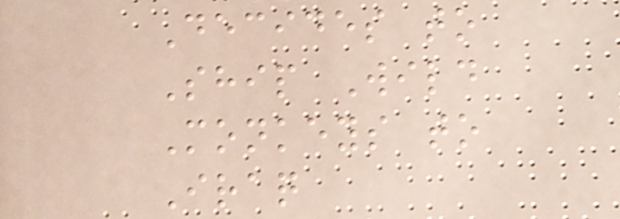Decides to
Ship Wild
Monkeys to
Iraq
